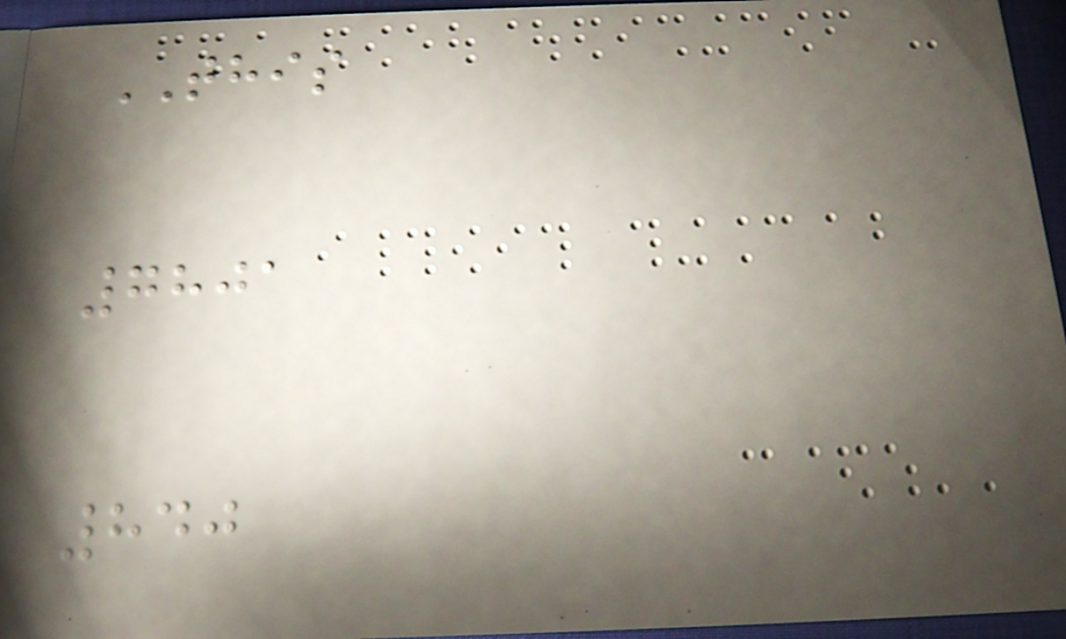THIS
7801
840
